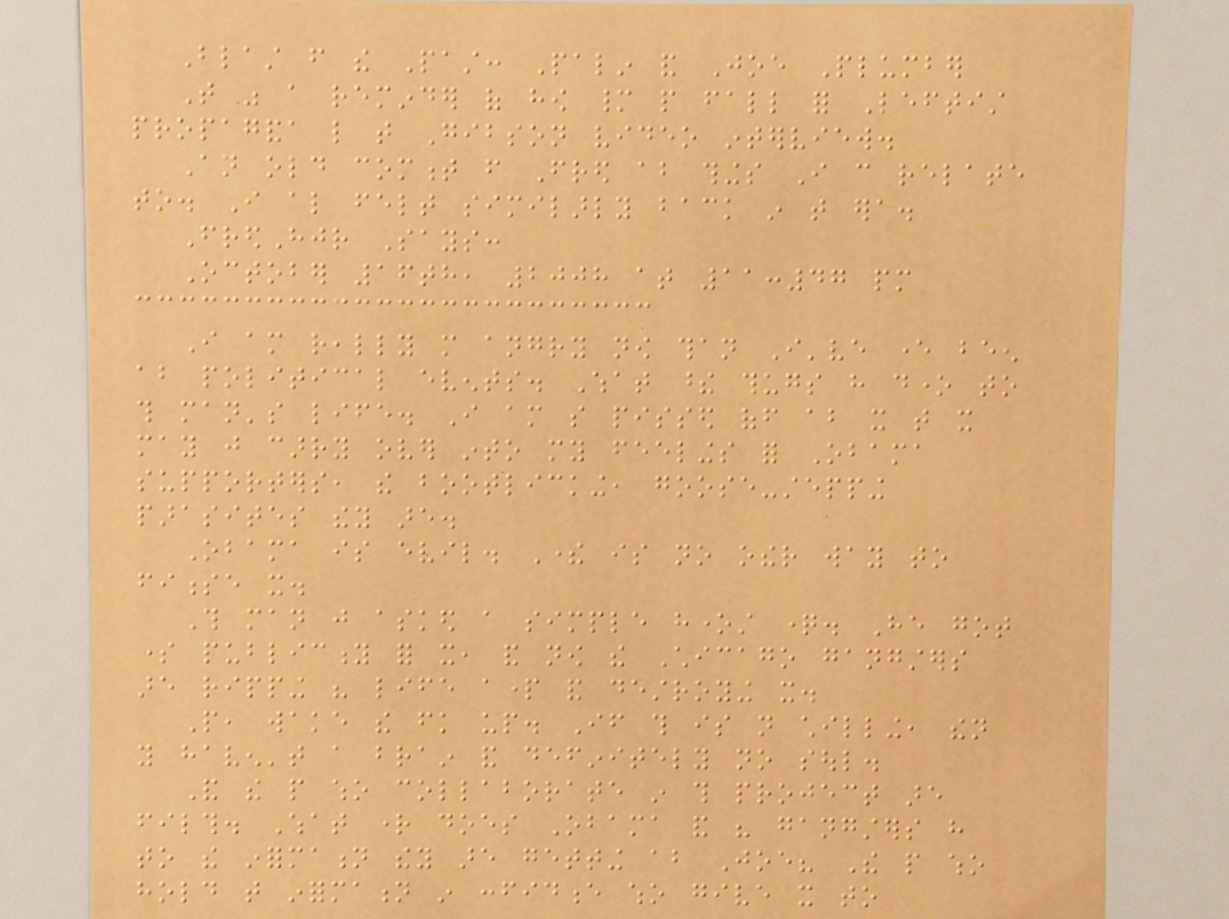Blast from the Past: Palin and Joe Plumber
That was a reminder of how many people fall for Leftist
propaganda like that Gibson video interview.
An old comment from Fred about things I can relate
to. I also felt similarly back in that era.
FredHjr Says:
October 16th, 2008 at 11:47 pm
I am really more angry now than I've ever been
about political events. What these thugs have done to
this man's life. I am so pissed off about it that it
may just carry over into my feelings for Obama
supporters, the bootlicking, goose-stepping
parasites they are.
Obama is evil. There is no other way to
finesse it.
This man just asked a simple honest question. He got
some publicity for it, and now the Chicago gangsters
are ripping his life apart and destroying it.
People, wake the fk up. If this is not chilling, then
you haven't a brain and definitely no soul.
And the people who collaborate in this project are
filth. What right does Obama and his gangsters have
to the information they are getting about Joe? The people who
hold that information in confidence who give it to
